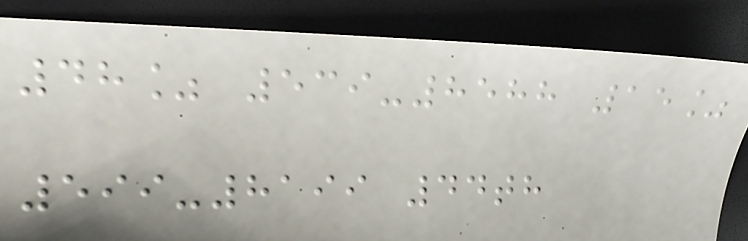48% 539-8588 15%
599-8199 44th
